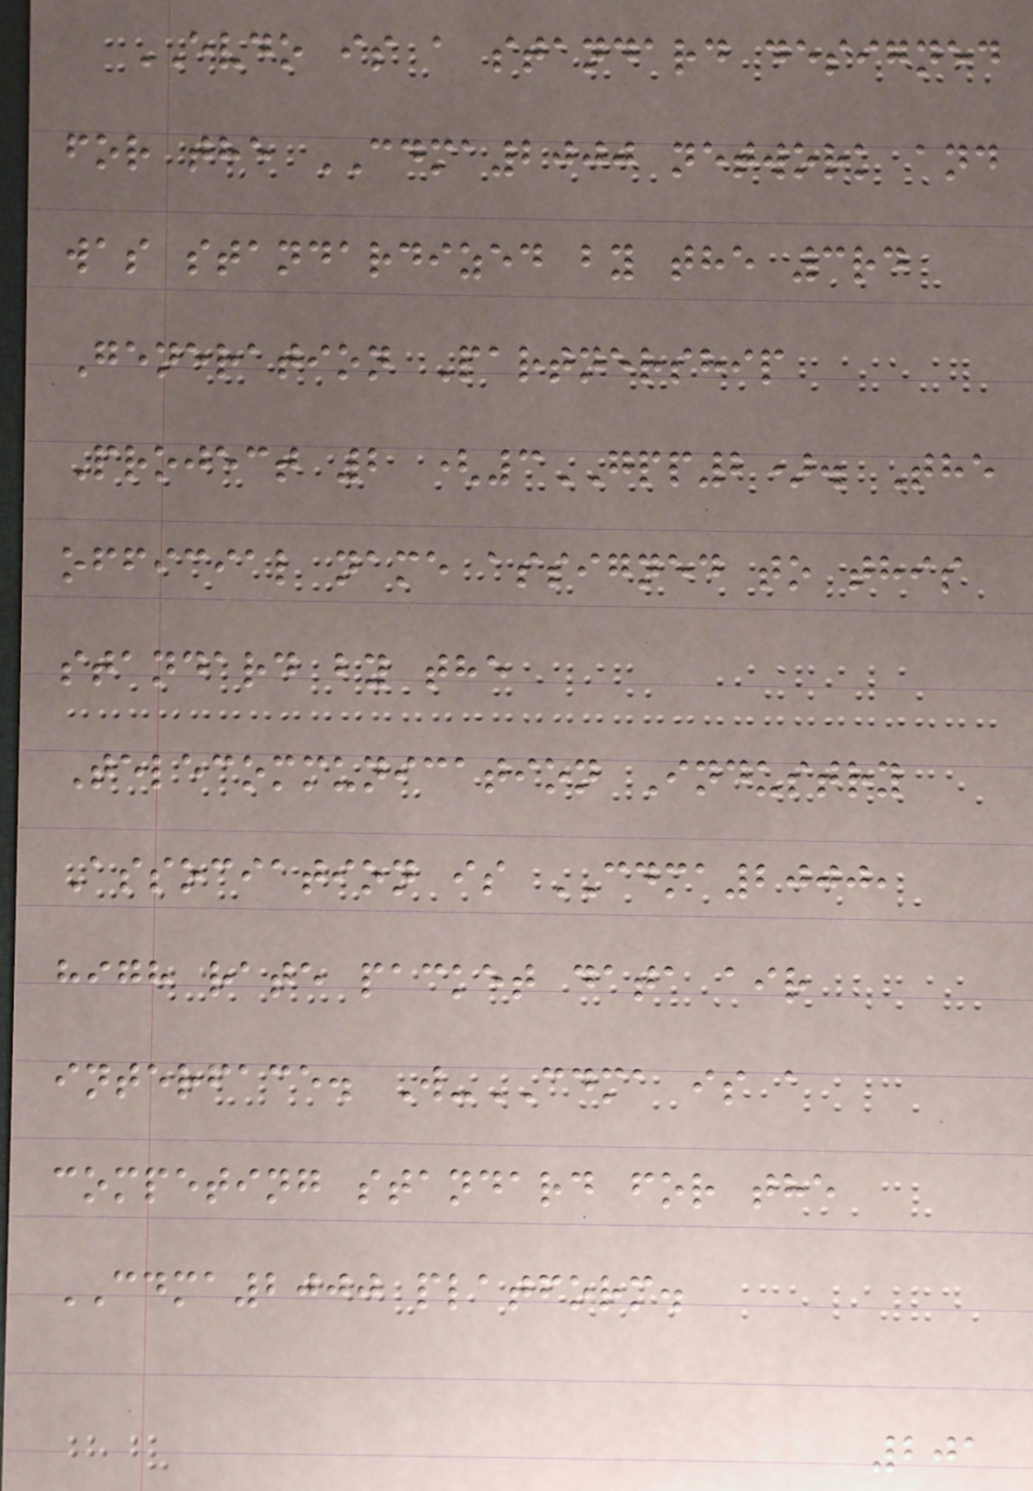EVDO is a standard designed
for the CDMA2000 network and
was standardized by the 3rd
Generation Partnership
Project 2 (3GPP2). The
official name assigned to this
standard by the
Telecommunication Industry
Association is CDMA2000,
high rate packet data air
interface. W-CDMA is a
competing standard for the
CDMA2000 platform.
201
